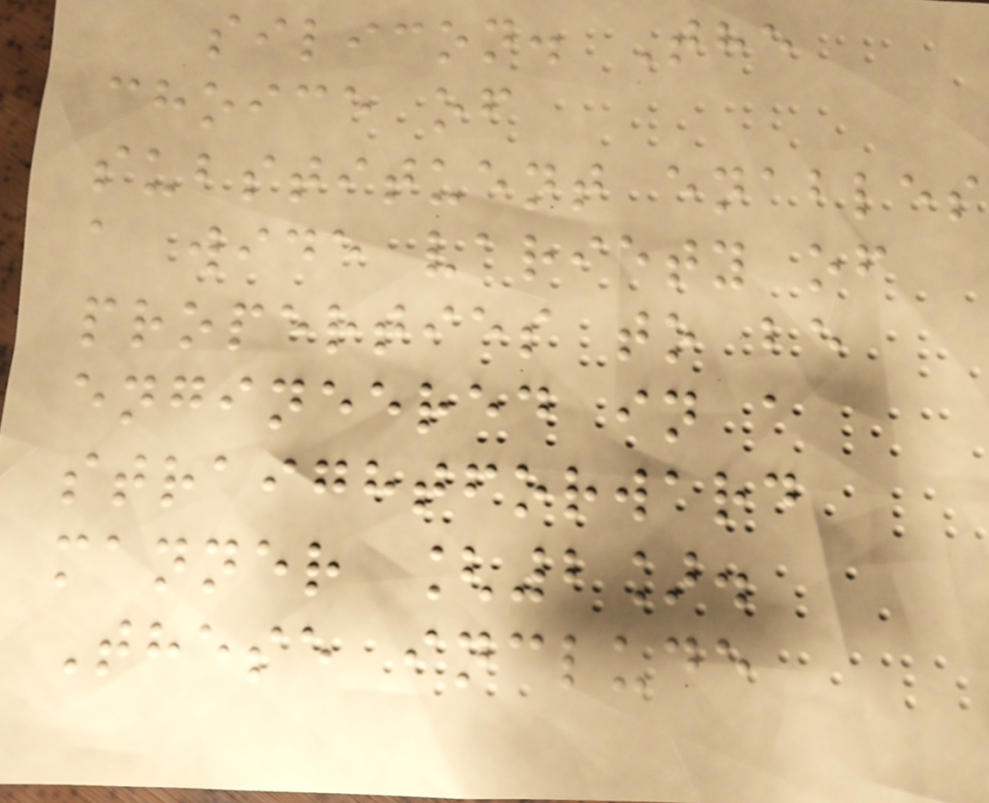silicon. The
choice of
substituent enables
a wide variety of
properties to be
engineered in a
straightforward
manner [2].
These include
